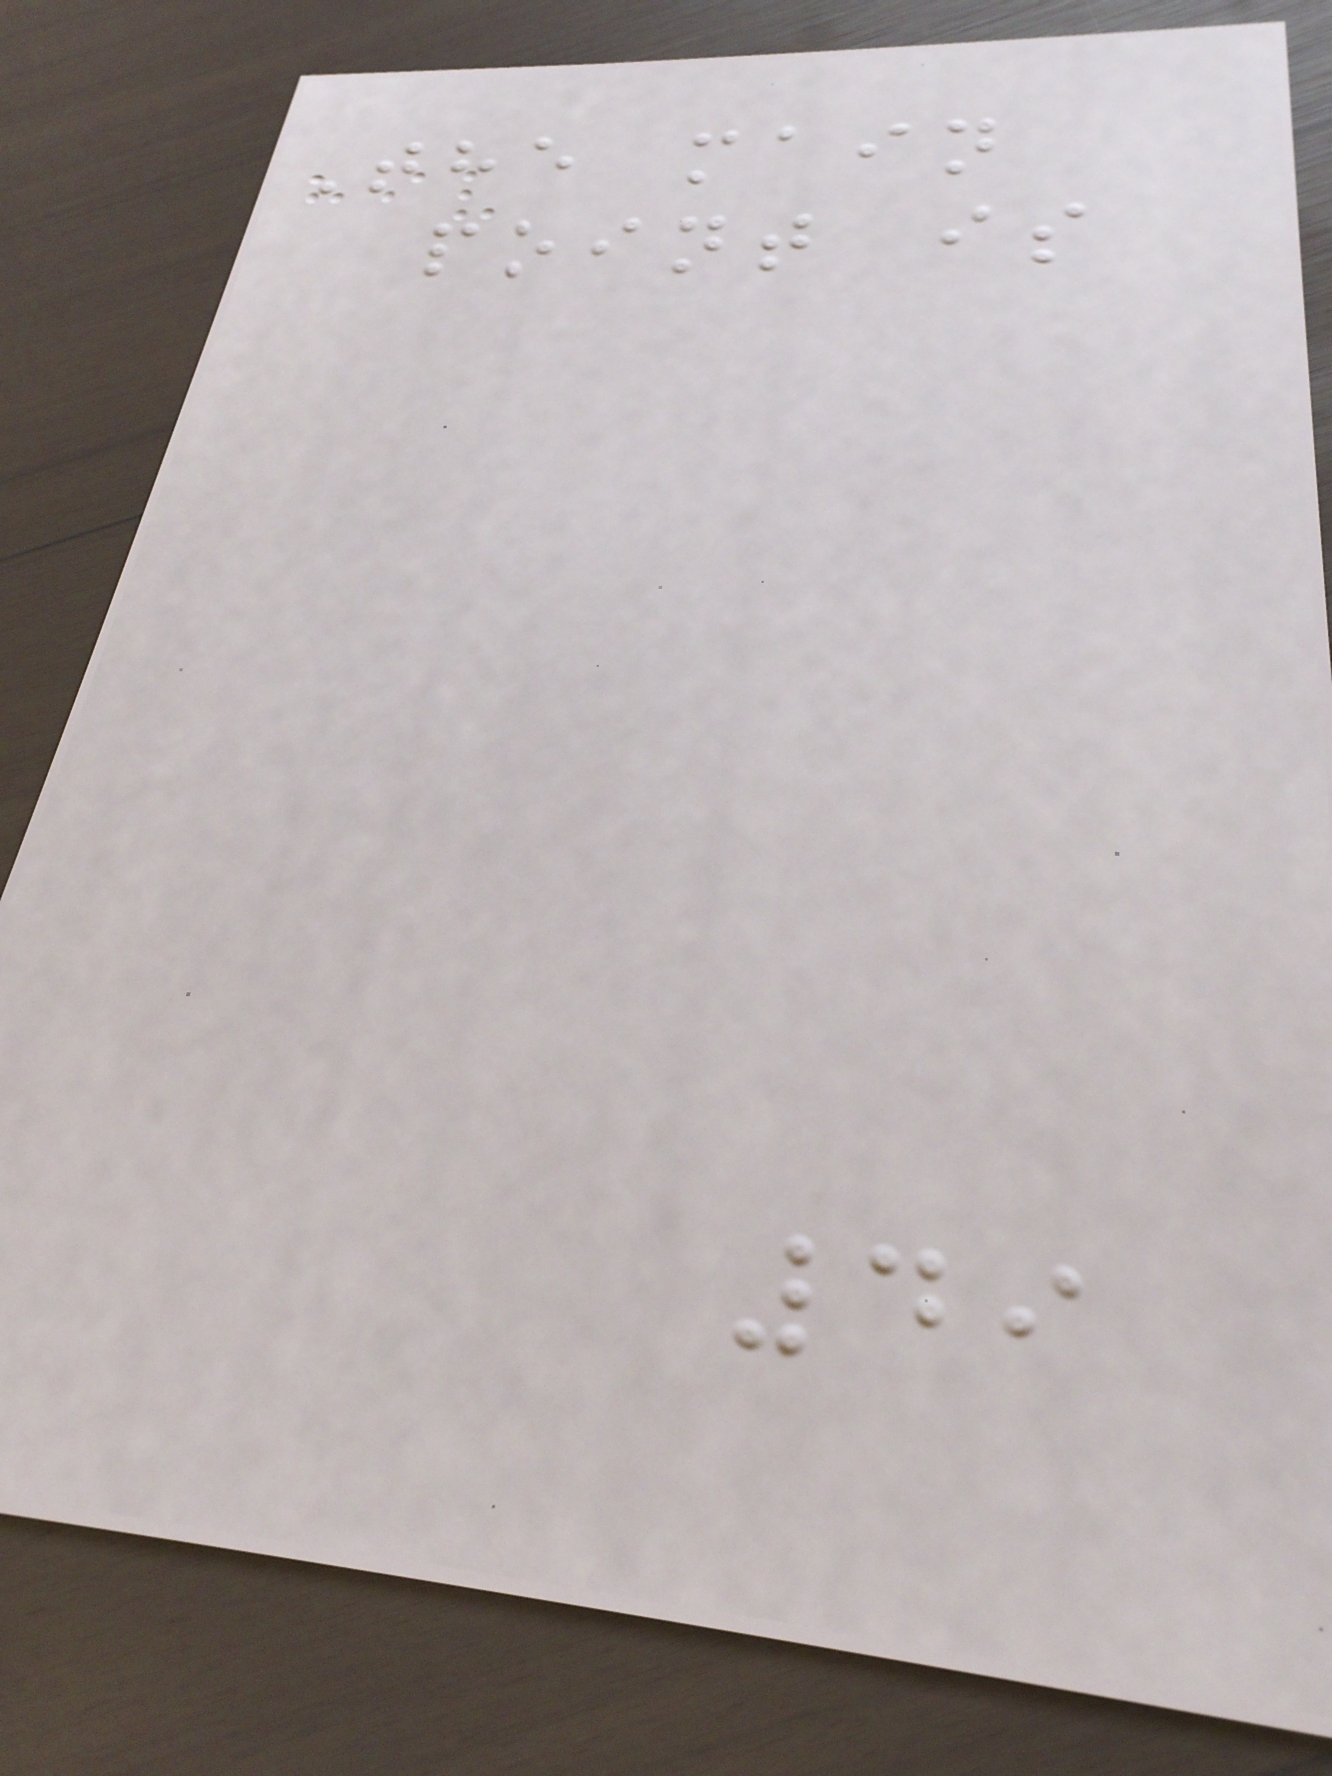The main
point is
49
